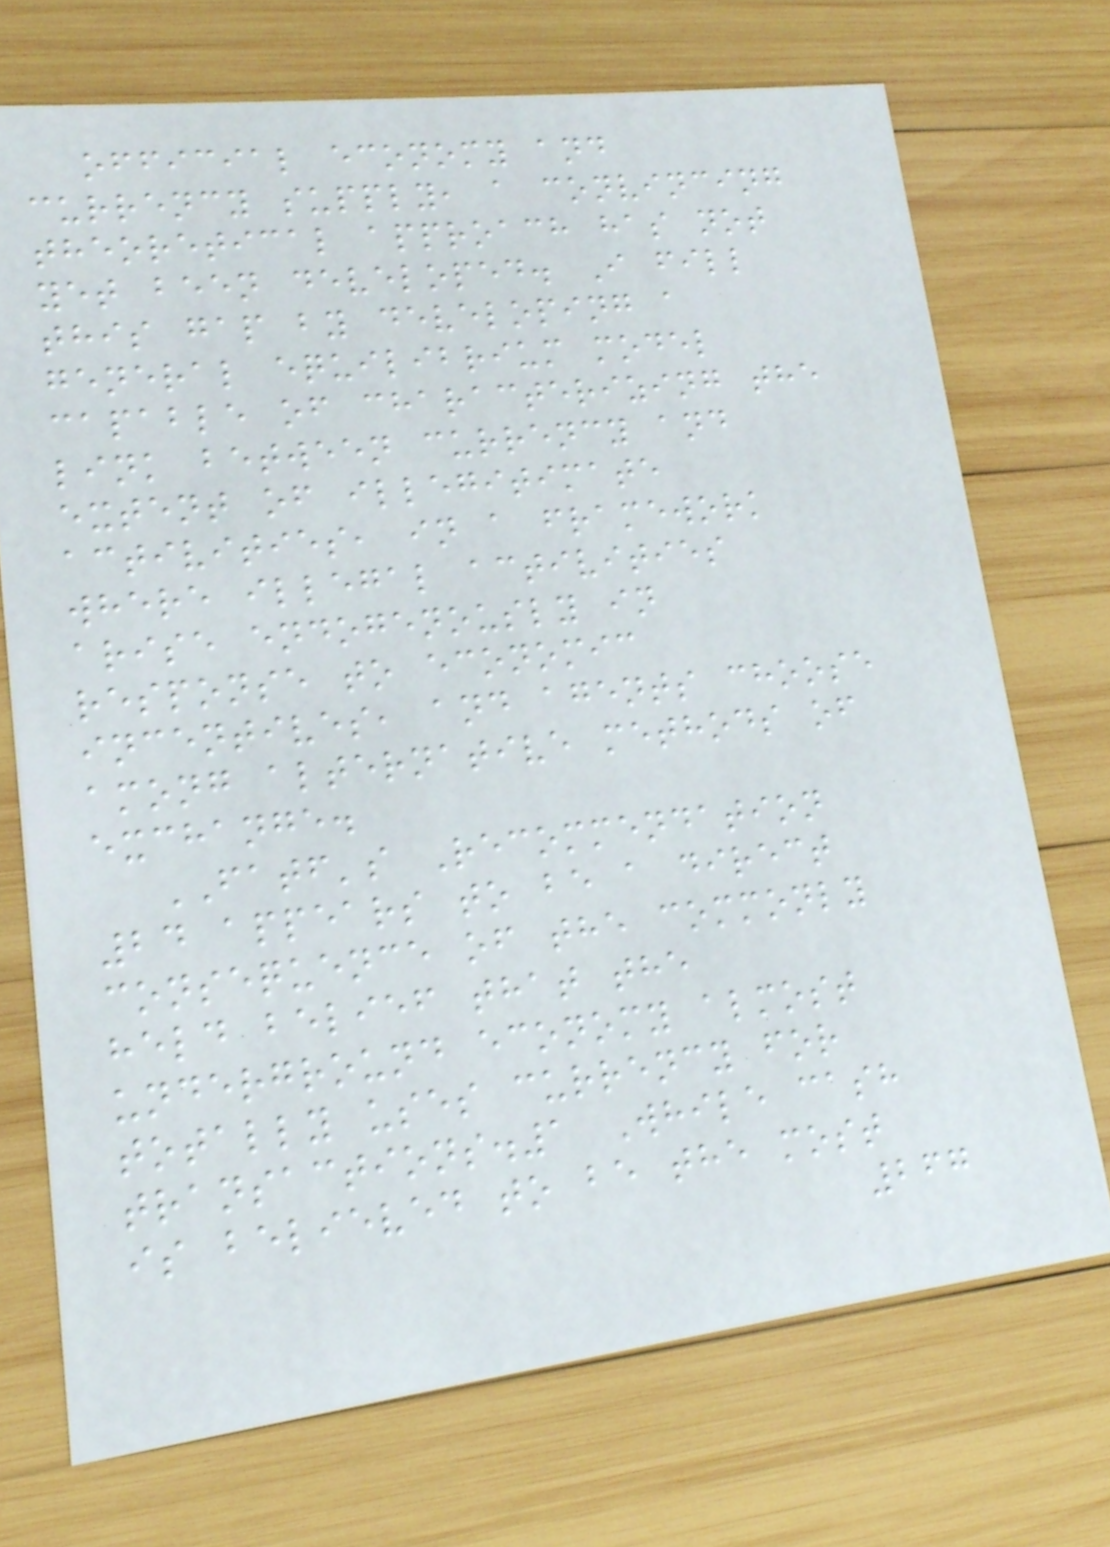official economy and
currency supply, a convincing
theoretical approach has not
yet been developed. I fill
this gap by developing a
general equilibrium model
capable of characterizing the
link between currency and
extent of illegitimate
activities, in a framework
where illegal activities
arise endogenously in
response to economic
incentives, and agents choose
among alternative methods of
exchange.
FATF's Recommendation
24 appears to be a direct
consequence of the commonly
held belief that the
underground economy almost
totally uses currency for
transactions.1 While cash
is believed to be the most
267
